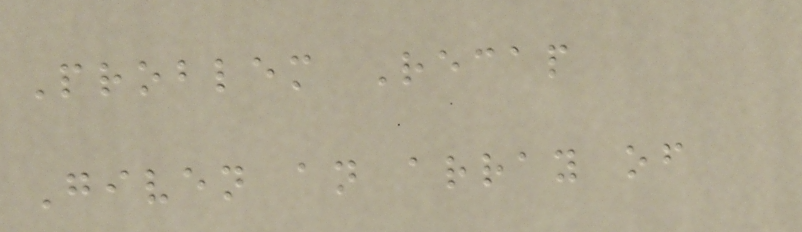Problem Recap
Given an array of
